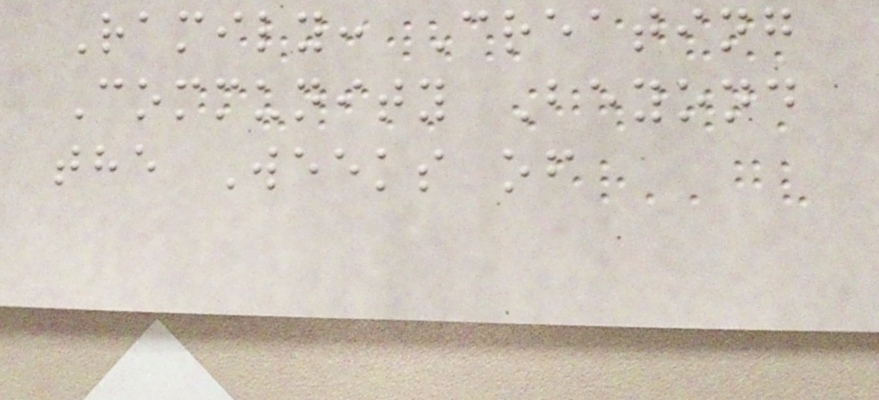Ramily: Creating
Community Beyond
the Weeks of
